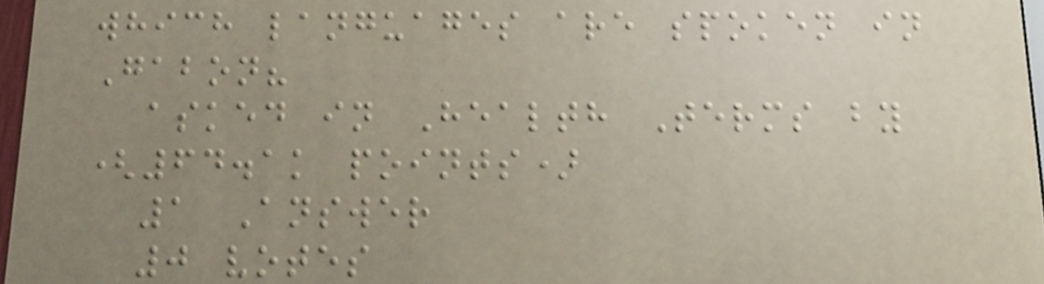which languages are spoken in
Gabon?
asked in Health Terms by
(64.1k points)
1 Answer
0 votes
